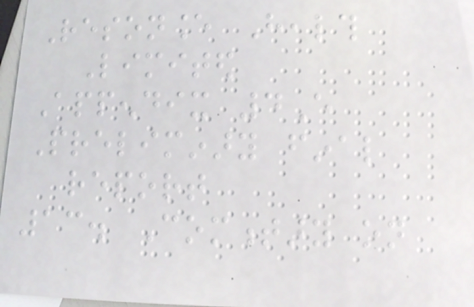Resonance Health
Limited
Appendix 4E
Preliminary final
report
13. Commentary on
